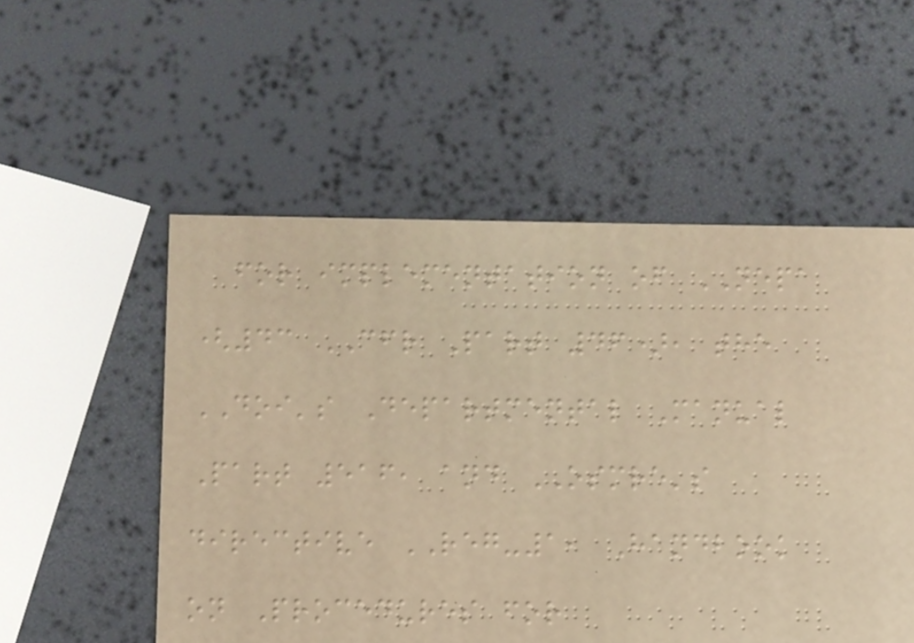for implementation of NEPA
(43 CFR Part 46), the
DOI's Departmental Manual
Part 516, and OSMRE's
directive REG-1, Handbook
on Procedures for
